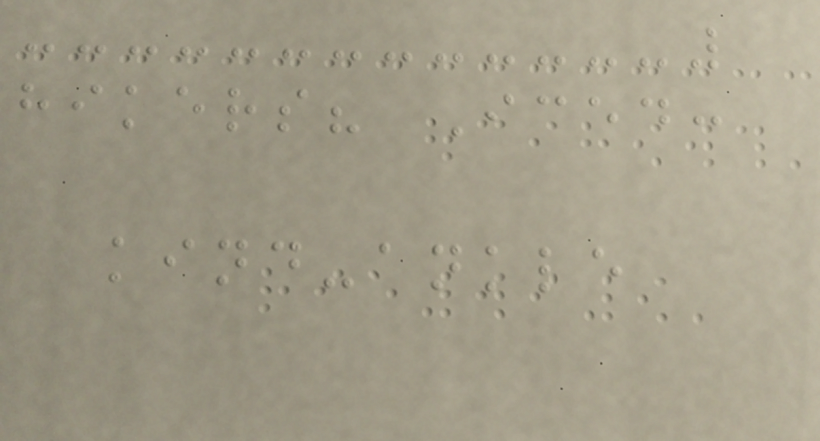hikers? Iced:
kind-ankle
